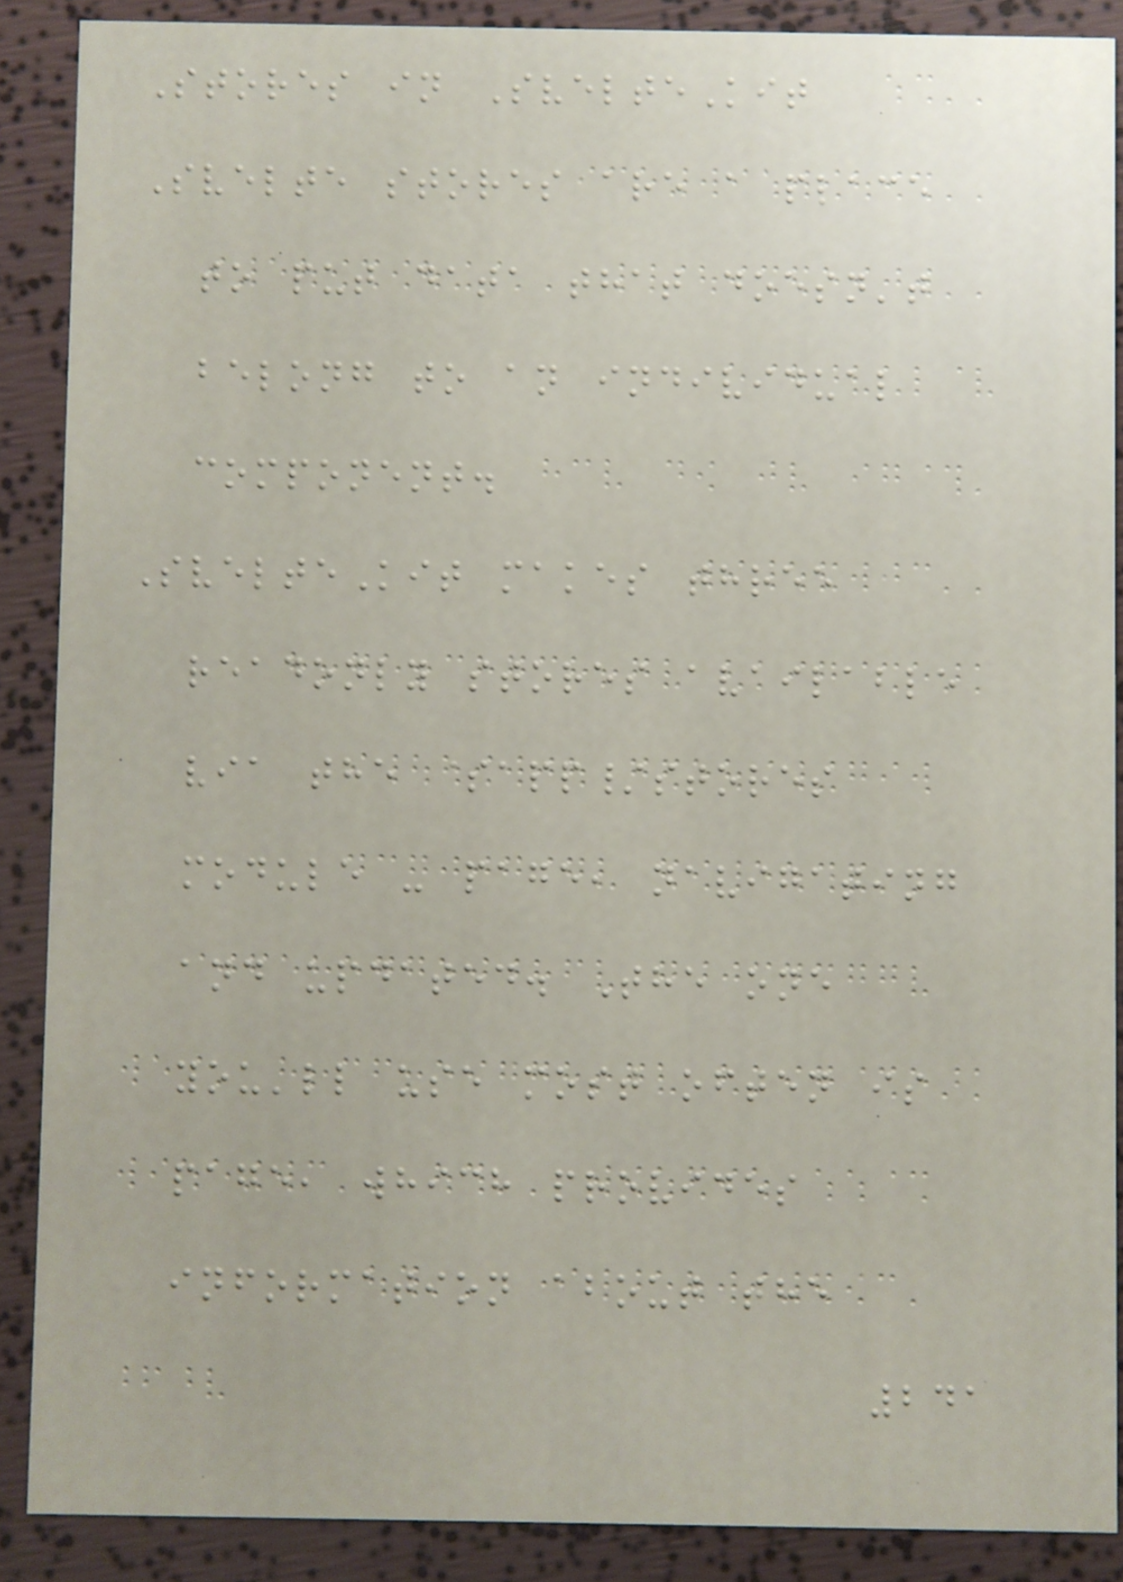Stores in SvelteKit
Svelte stores are a place
to put data that doesn't
belong to an individual
component.
SvelteKit makes three
readonly stores available
via the $app/stores
module - page, navigating
and updated. The one
you'll use most often is
page, which provides
information about the
241
